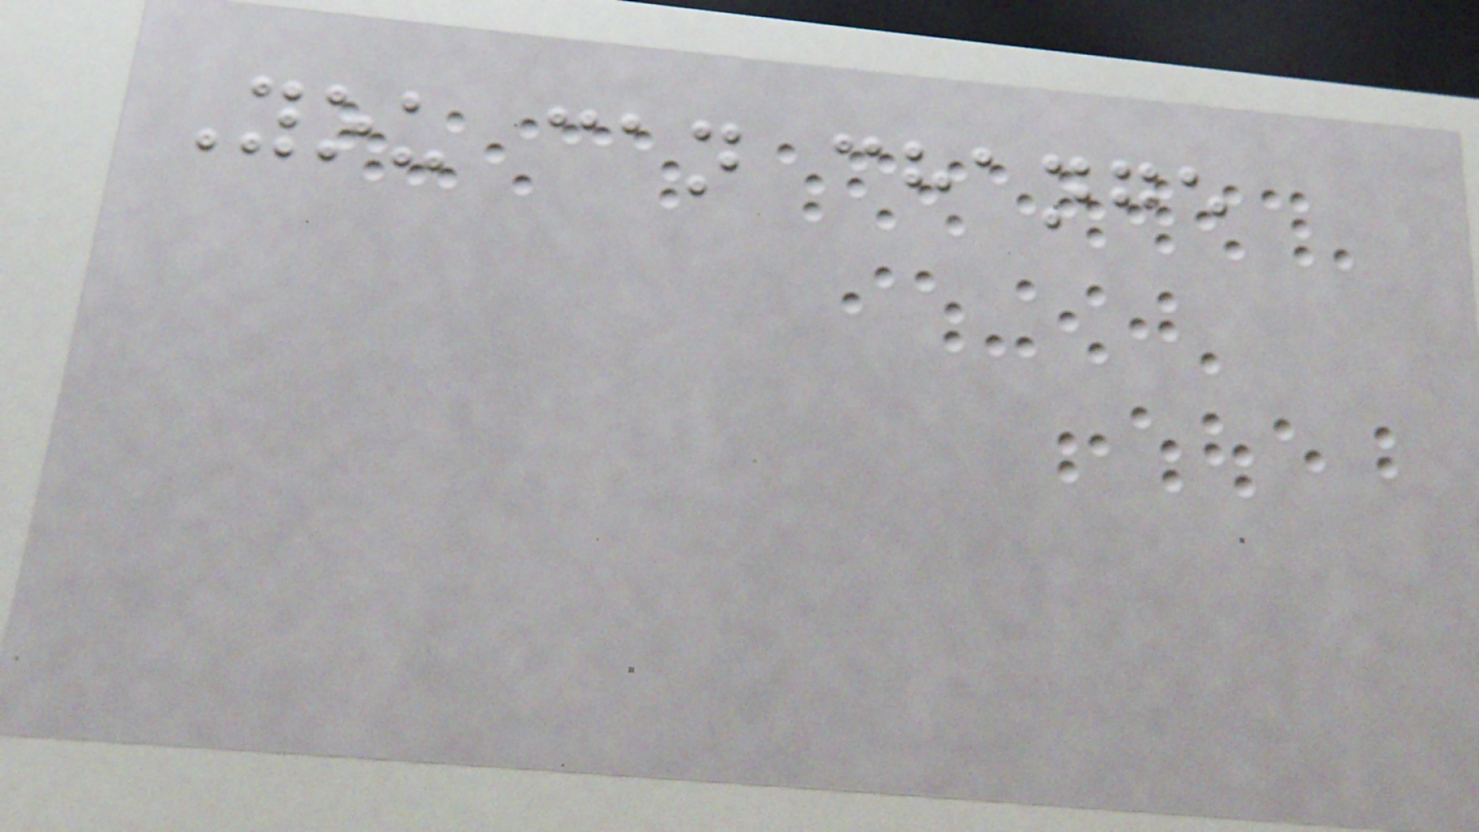You can change
